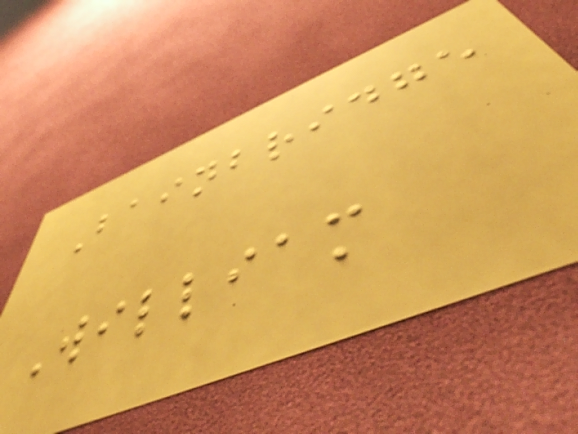Bainbridge
William
